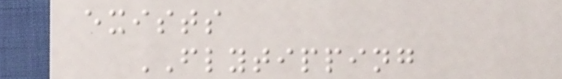exists
FLYTIPPING
